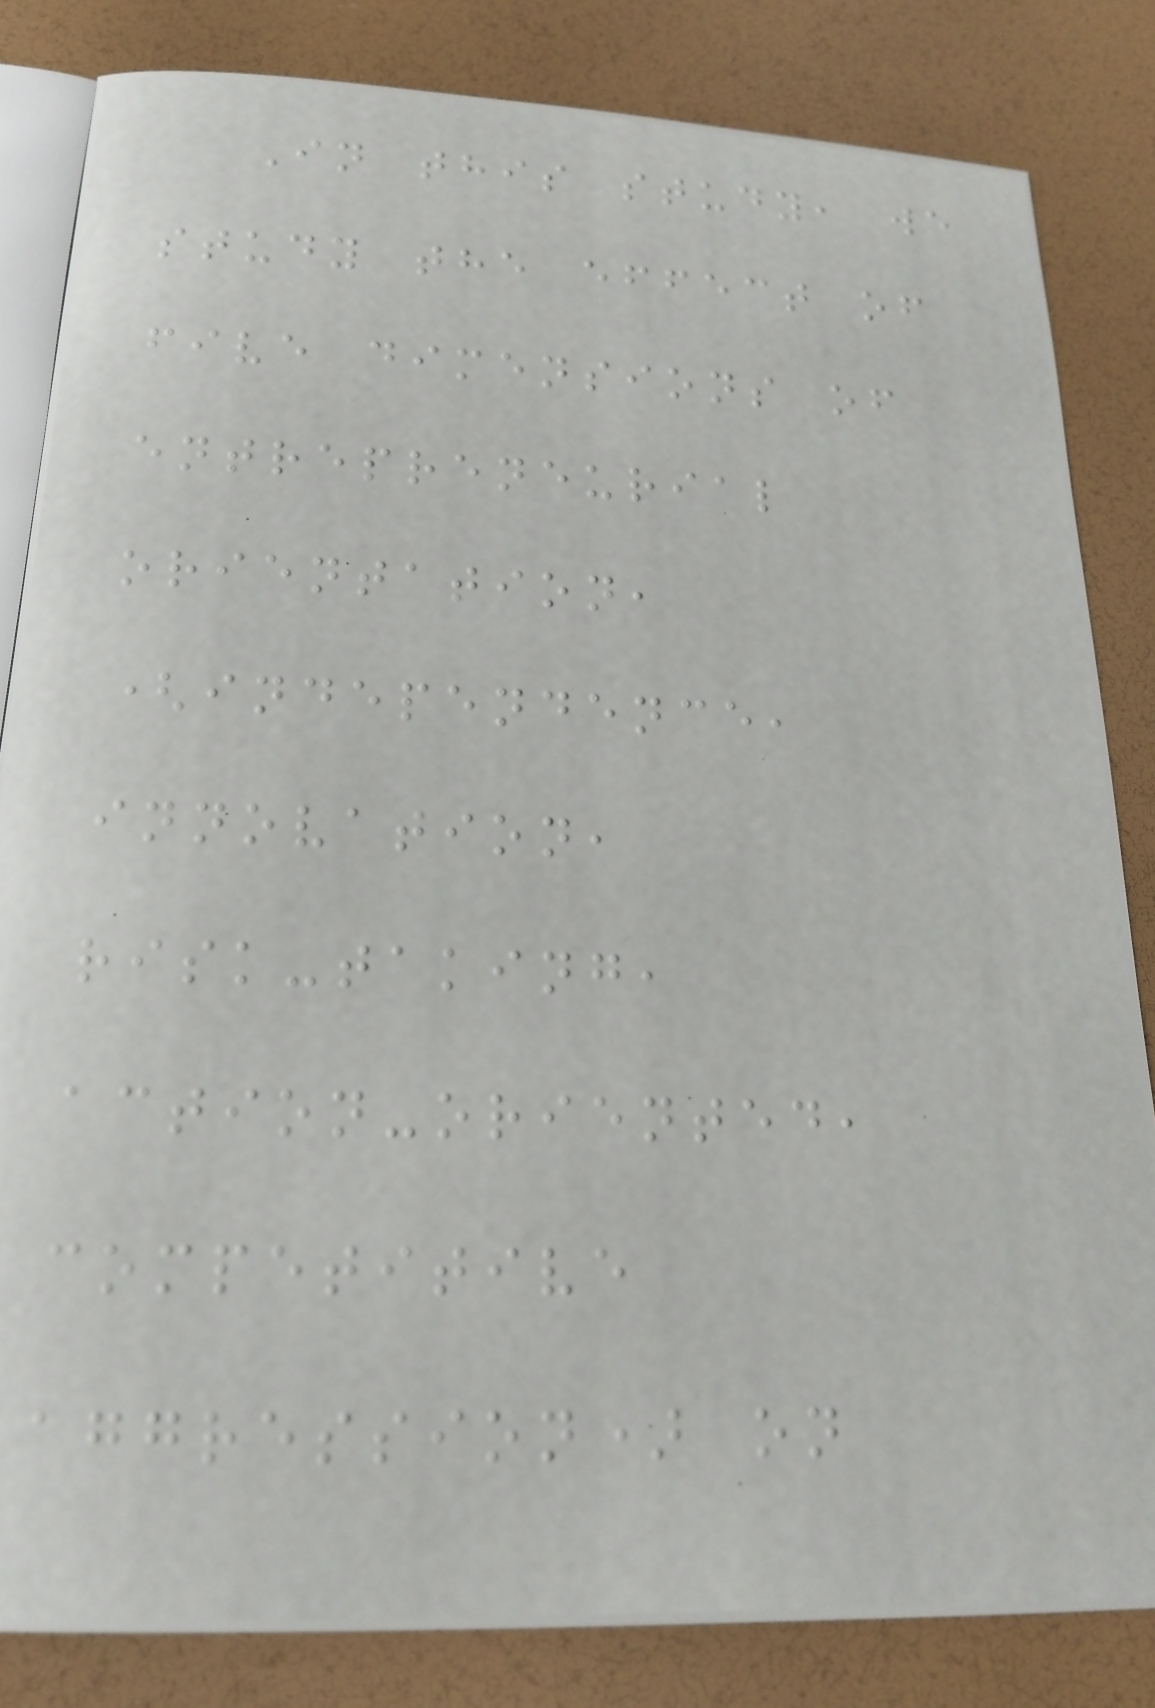In this study, we
study the effect of
five dimensions of
entrepreneurial
orientation,
(independence,
innovation,
risk-taking,
action-oriented,
competitive
aggression) on
